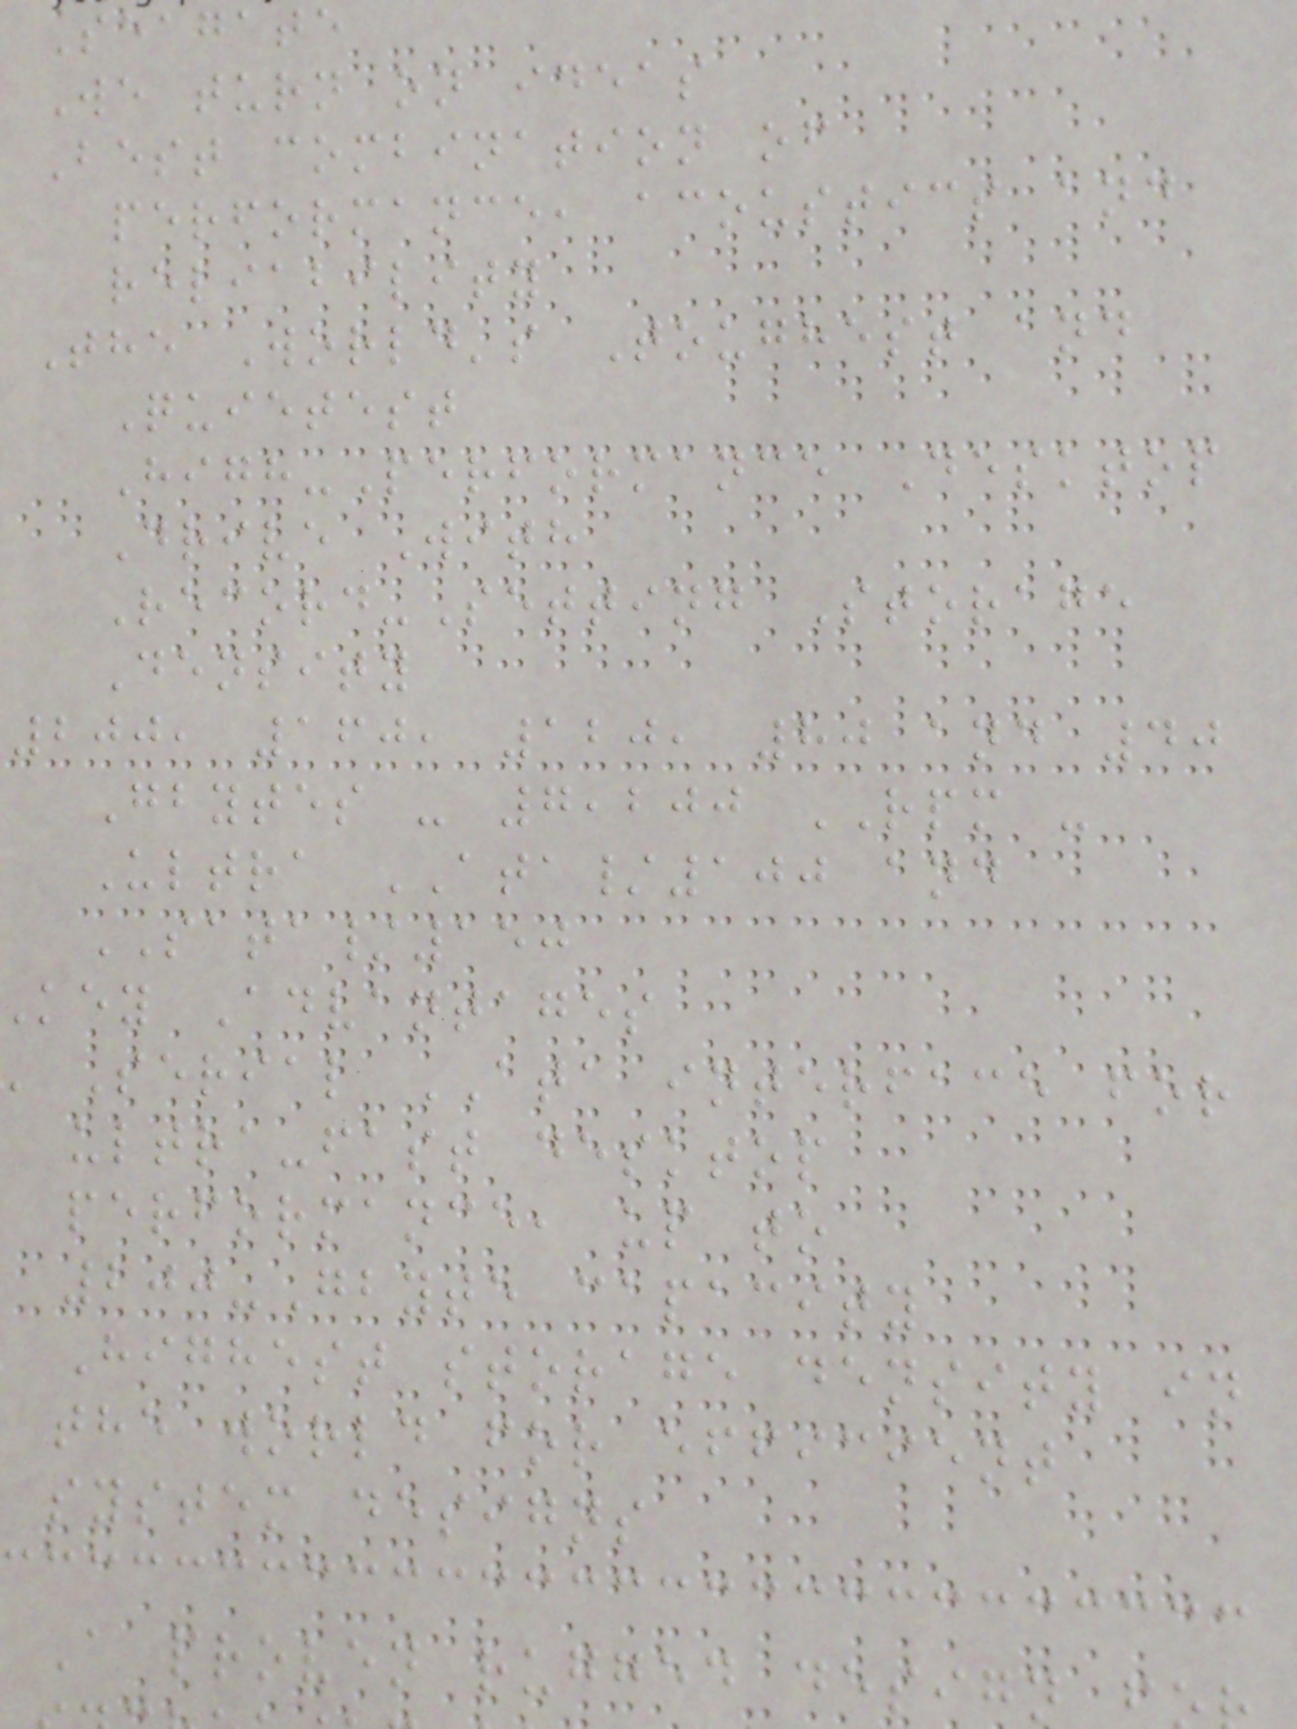Seagate
We turn on ideas
Best combination of
performance, acoustics and
reliability
The World's Toughest and
Quietest
High-Performance Desktop
Drive With
Record-Setting Storage
Density
200, 160, 120, 80 and 40
Gbytes - 7,200 RPM -
Ultra ATA/100 and
SATA/150
key Advantages
Serial ATA interface for
ultra-fast desktop
performance, up to
200-Gbyte capacity
Highest storage density in
the world for efficient
system designs
A proven rugged design
